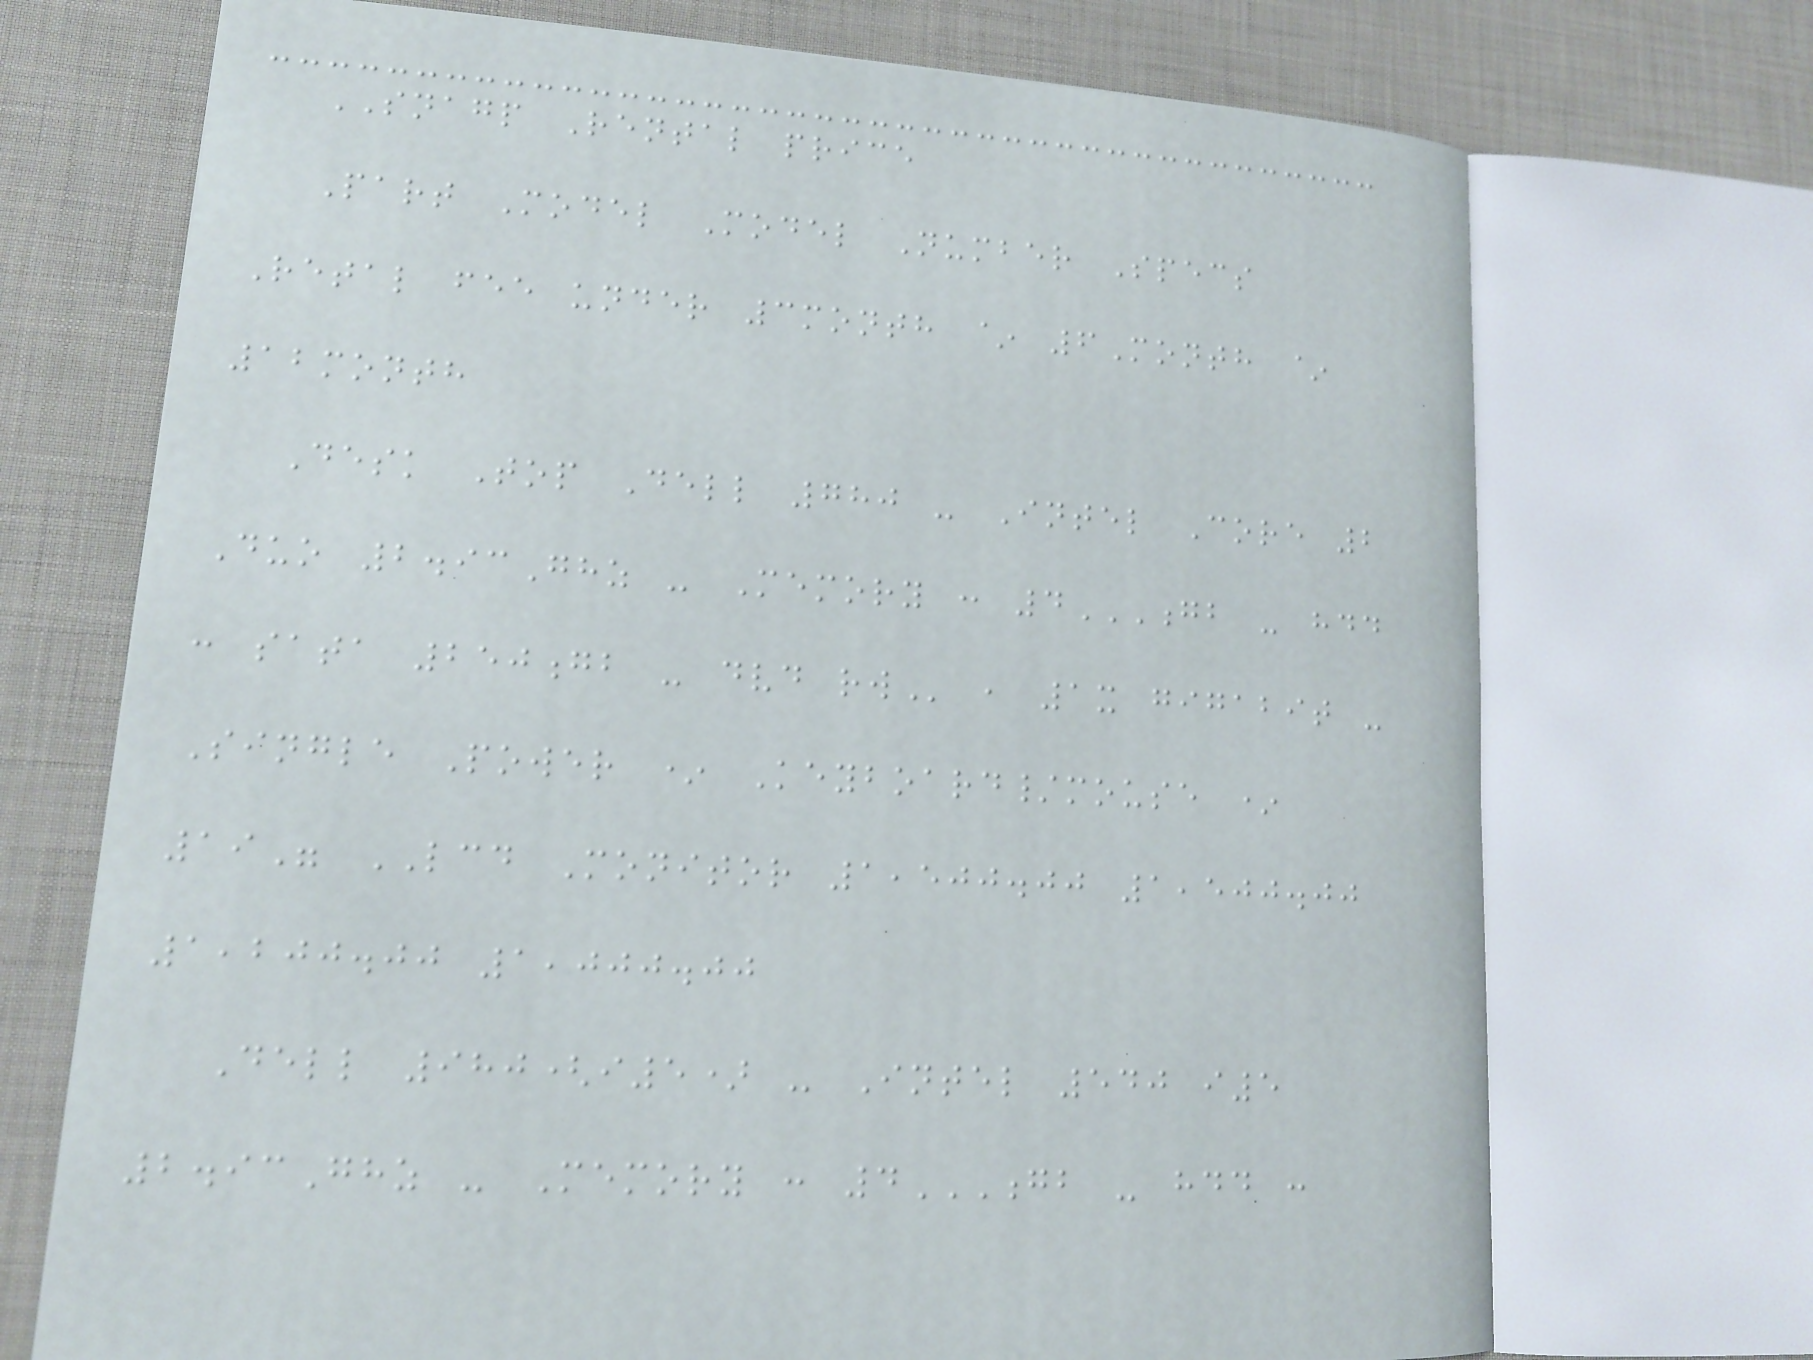SNAGP Rental price
Part Model Model Number Specs
Retal fee under 3month ~ 6Month ~
12month
Desk Top Dell 780 - Intel Core 2
Duo 2.93Ghz - Memory : 4GB - HDD
: SATA 250GB - DVD RW , 1x gigabit -
Single Power * Keyboard/mouse *
19" LCD Monitor 1,500.00 1,500.00
1,200.00 1,000.00
Dell 980(i5) - Intel 540 i5
2.93Ghz - Memory : 4GB - HDD :
